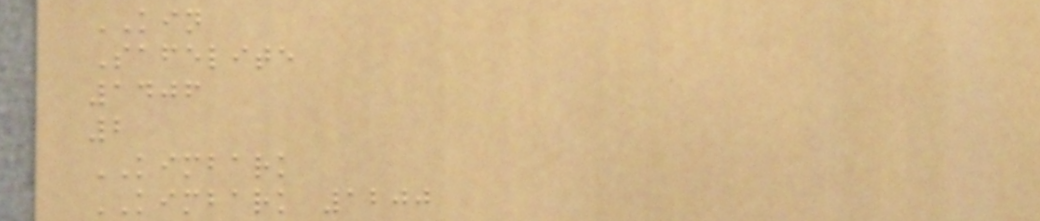KIN
Safelite
1406
2
KIMBARK
KIMBARK 1200
